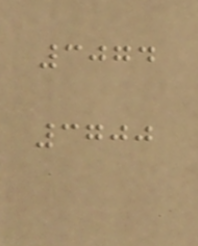3074
3700
